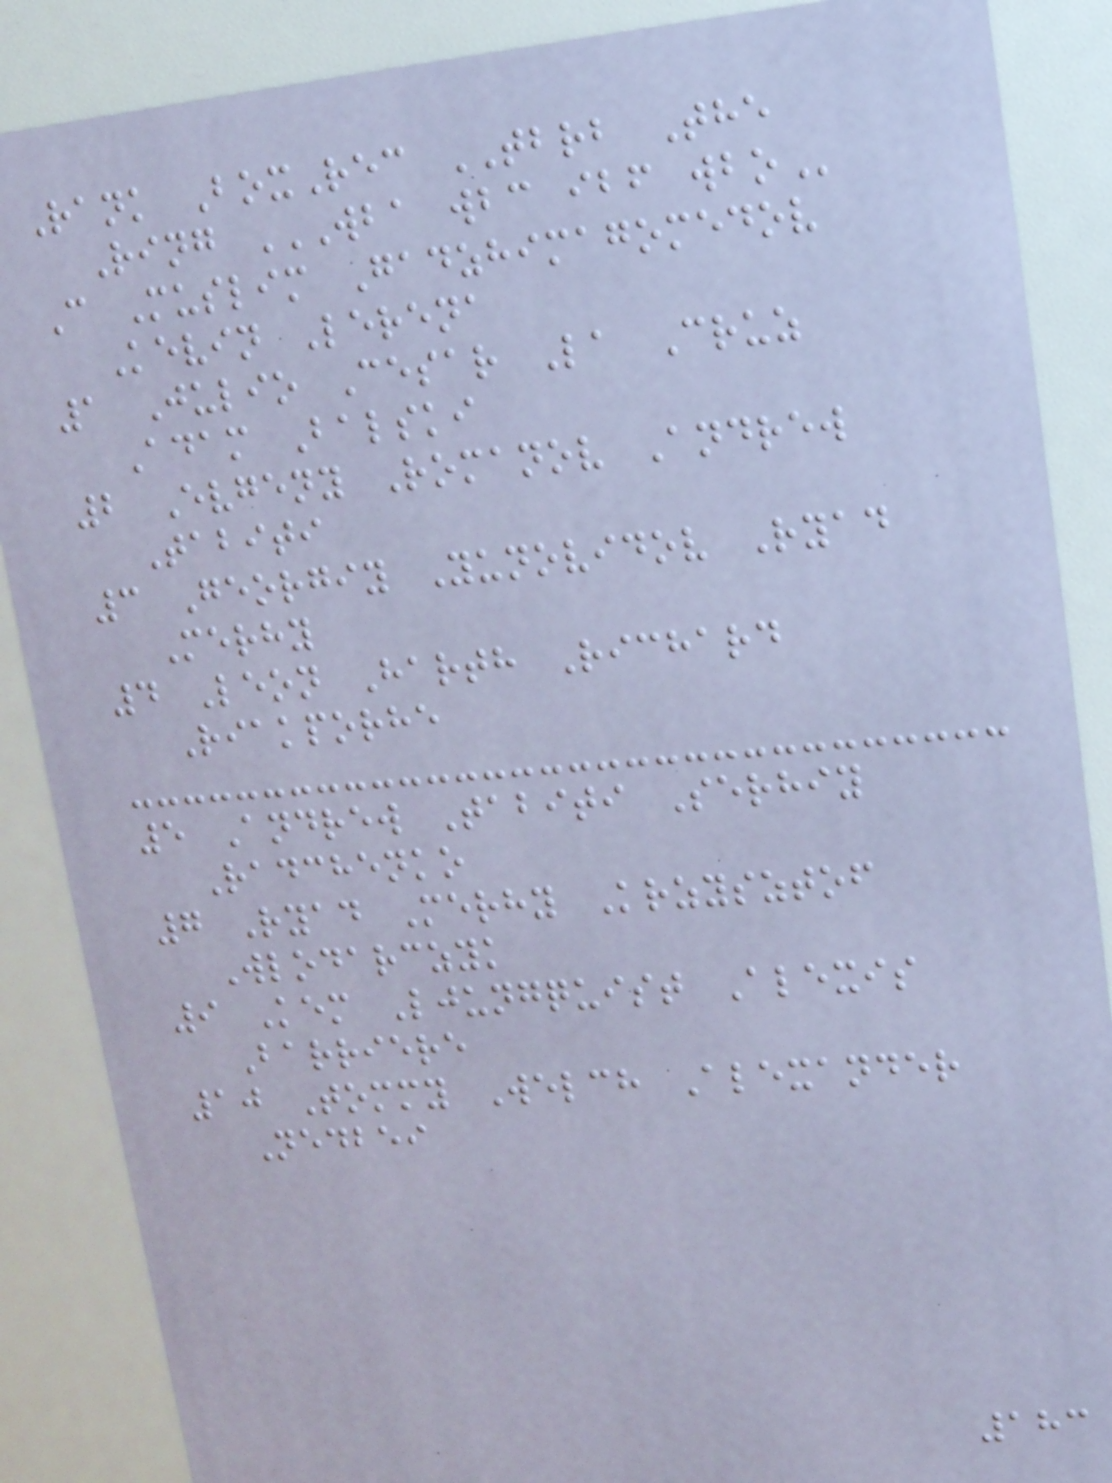Rank BoxRec TBRB The
Ring WBA WBC IBF WBO
C Muslim Gadzhimagomedov
Kevin Lerena
1 Julio Cesar La Cruz
Adam Balski
2 Evgeny Romanov Andrew
Tabiti
3 Georgiy Yunovidov Ryad
Merhy
4 Leon Harth Richard
Riakporhe
5 Andrew Tabiti Serhiy
Radchenko
7 Ryad Merhy Krzysztof
Wlodarczyk
9 Kem Ljungquist Alexis
Barriere
10 Tommy Welch Alexander
Nedbei
183
